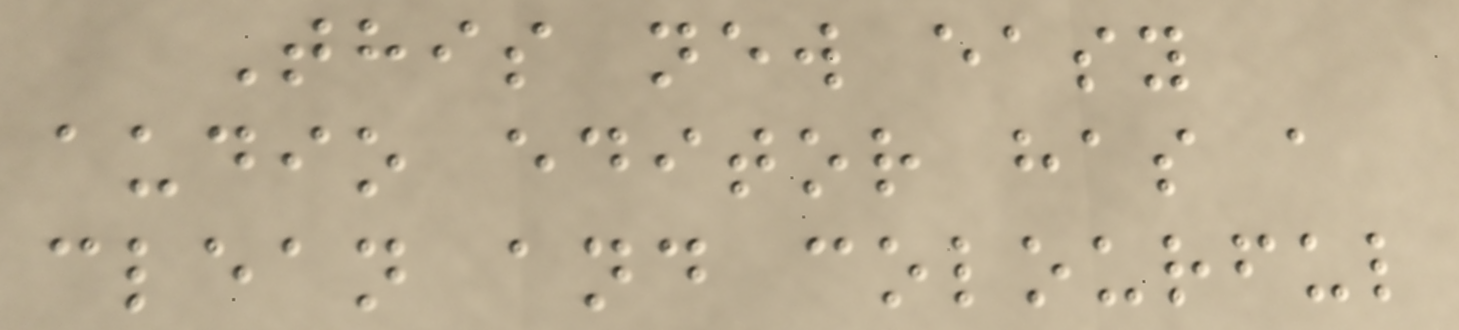This new easy
audio editor has a
clean and colourful
